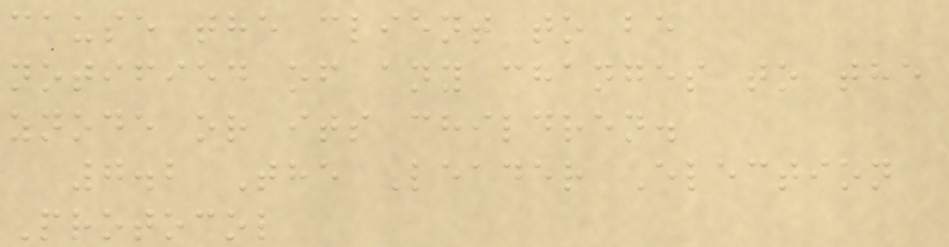cause the client to be
notified of any changes to the
znode or its children.
7.2 The Leader Election
Protocol
